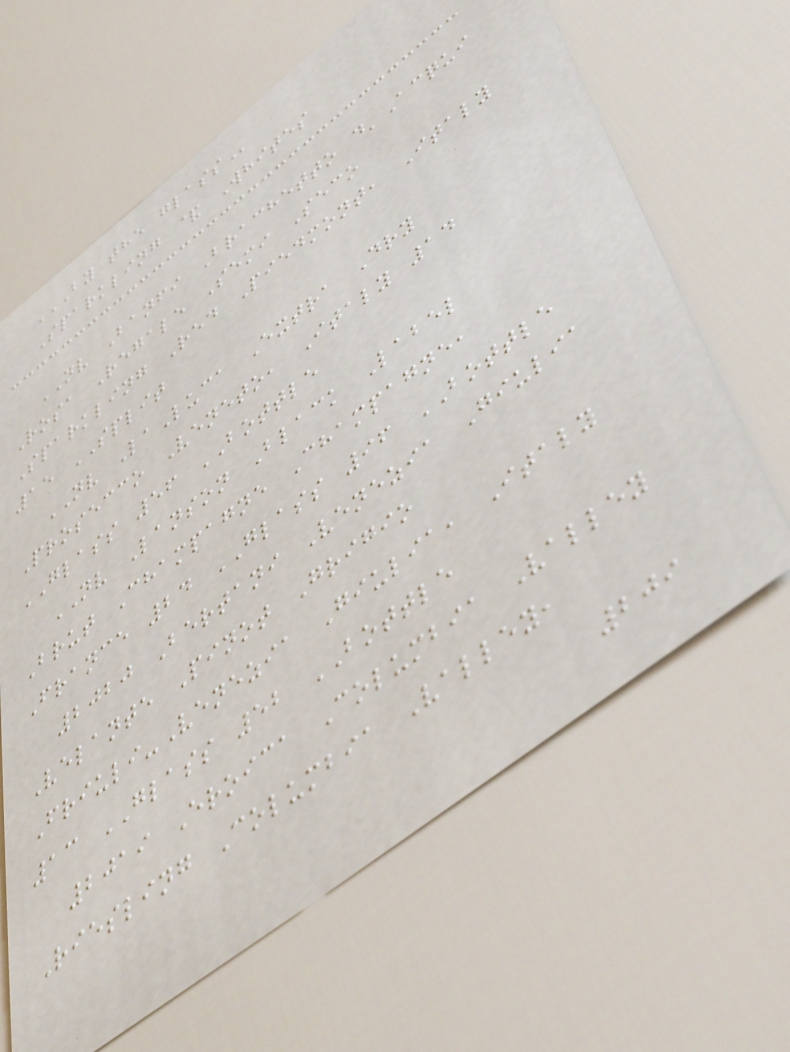BY THE GLASS
Sparkling & Whites
NV Banfi Brachetto d'Acqui
Rosa Regale Semi Seco
Sparkling Red Piedmont, Italy
15 SPLIT
NV LaLuca Extra Dry
Prosecco Veneto, Italy 14
GLASS 56 BOTTLE
NV Lanson Black Label
Brut Champagne Champagne,
France 24 GLASS 96 BOTTLE
2020 Bertani Venezia Giulia
Velante Pinot Grigio
Friuli-Venezia Giulia, Italy
13 GLASS 52 BOTTLE
2019 Eroica Columbia Valley
Riesling Columbia Valley,
209
